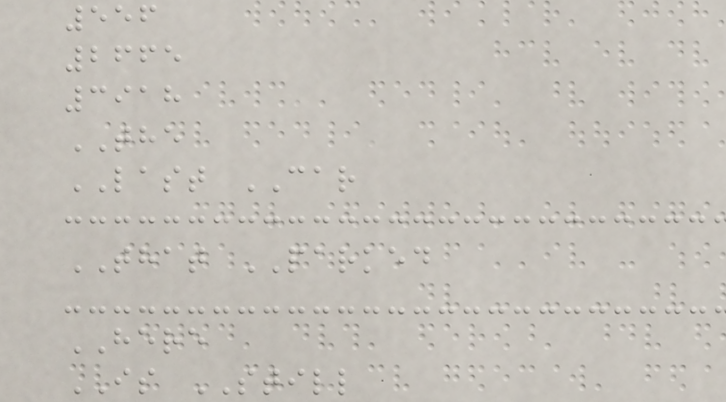556
2665
3918
THE
LAST CAR
THAT PARKED
HERE
IS STILL
